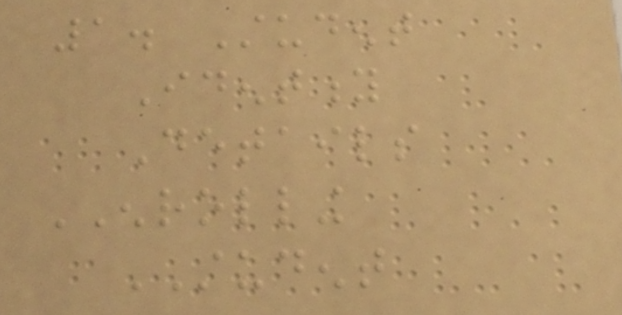1. Student
Identity
Details
ENROLLING
STUDENT
